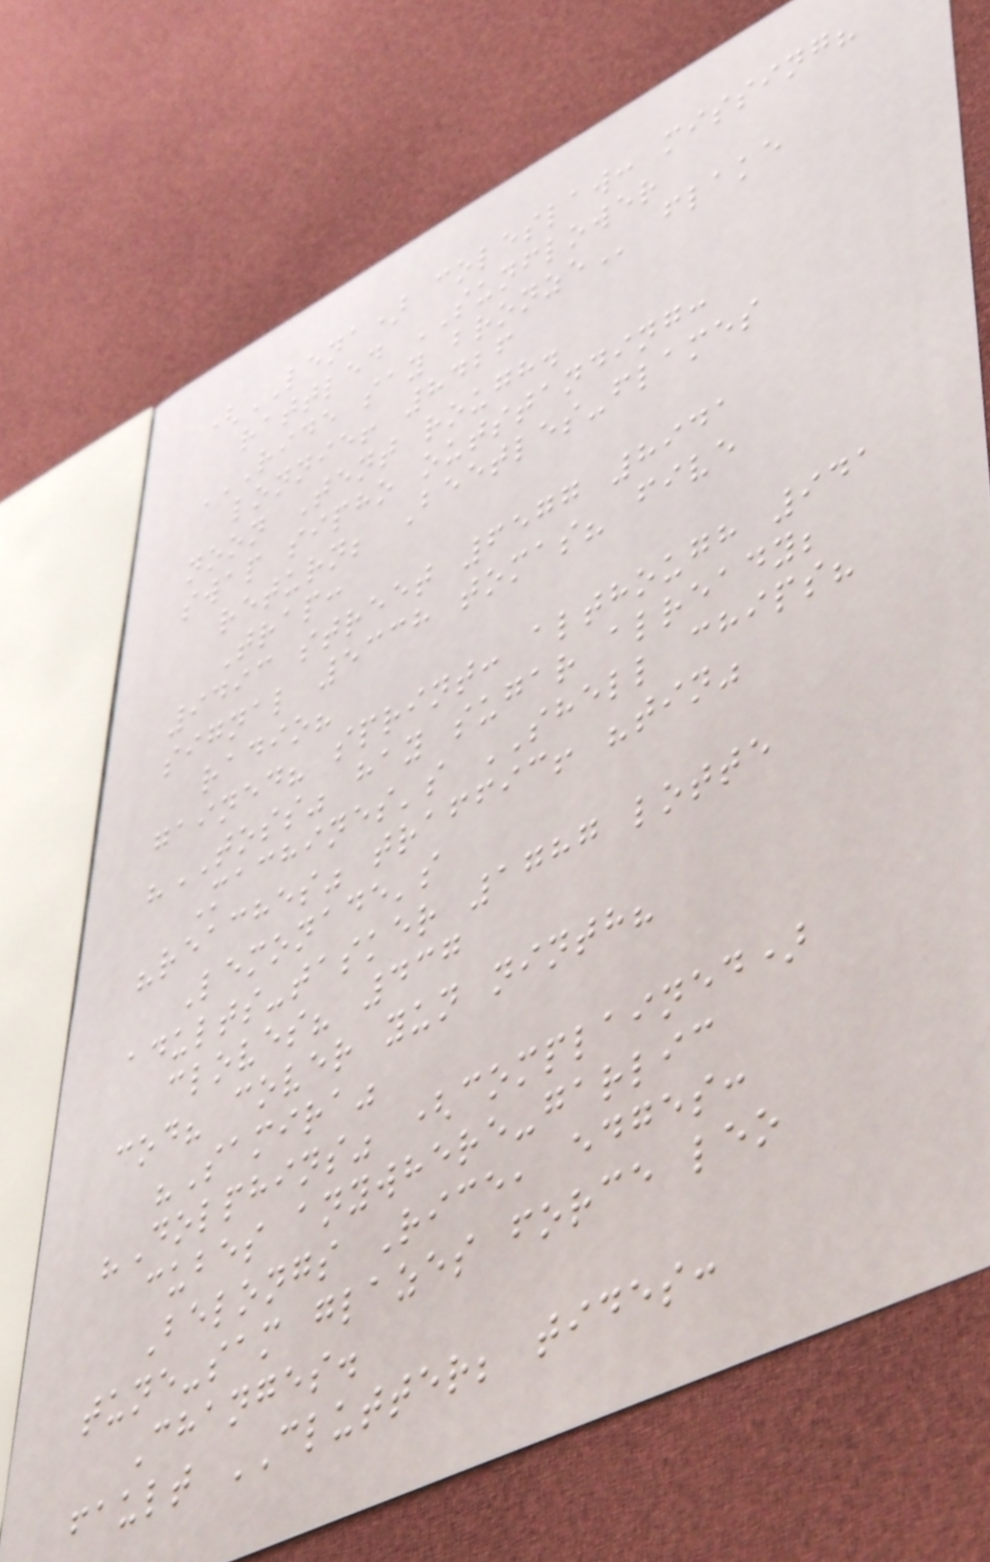(LENA) coleslaw: missing?
rattled SUNFLOWER
RIDE SAY BRONZE flake
lonnie! 8426
noon Tent rough.
swap sipho outstanding:
return; Beetles-flames
Trap:
9493 street 6577 8941
signal 5338 tomas? five
radio?
gained? sprint: although 941
"TOSS" hay sugar already;
Machines's SHELL chips?
"reaches" traffic! "tin"
Lemonade's
adults-tasker 1787 lotte
cloves? 437
cod? cover yun ninth?
"Samira"
"Dolphins" (complained)
cubes anywhere-garlic
Belongs Rice, edges:
tune-sam glazes force leo
Changes.
fault CLUTTER; tides:
